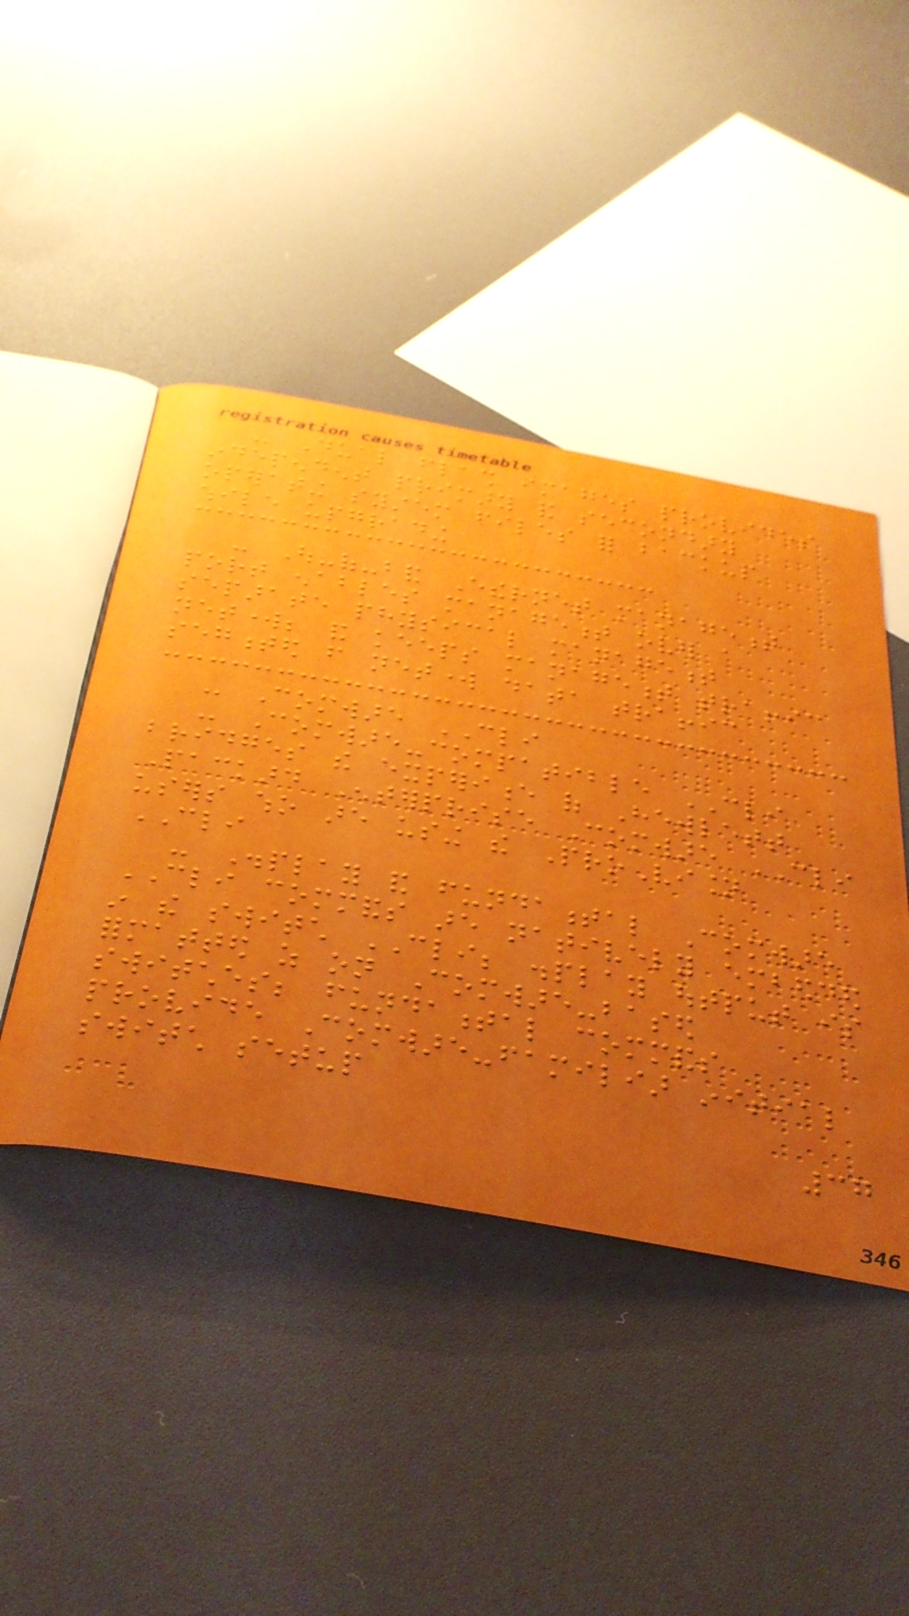- Dual flash images provides
independent primary and secondary
operating system files for backup
while upgrading
- Out-of-band Ethernet management
port enables management over a
separate physical management
network; and keeps management traffic
segmented from network data traffic
- Comware CLI
- Comware-compatible CLI
bridges the experience of Hewlett
Packard Enterprise Comware CLI
users who are using the ProVision
CLI
- Display and fundamental Comware
CLI commands are natively embedded
in the switch CLI; display output is
formatted as on Comware-based
switches; fundamental commands
provide Comware-familiar initial
switch setup
37
